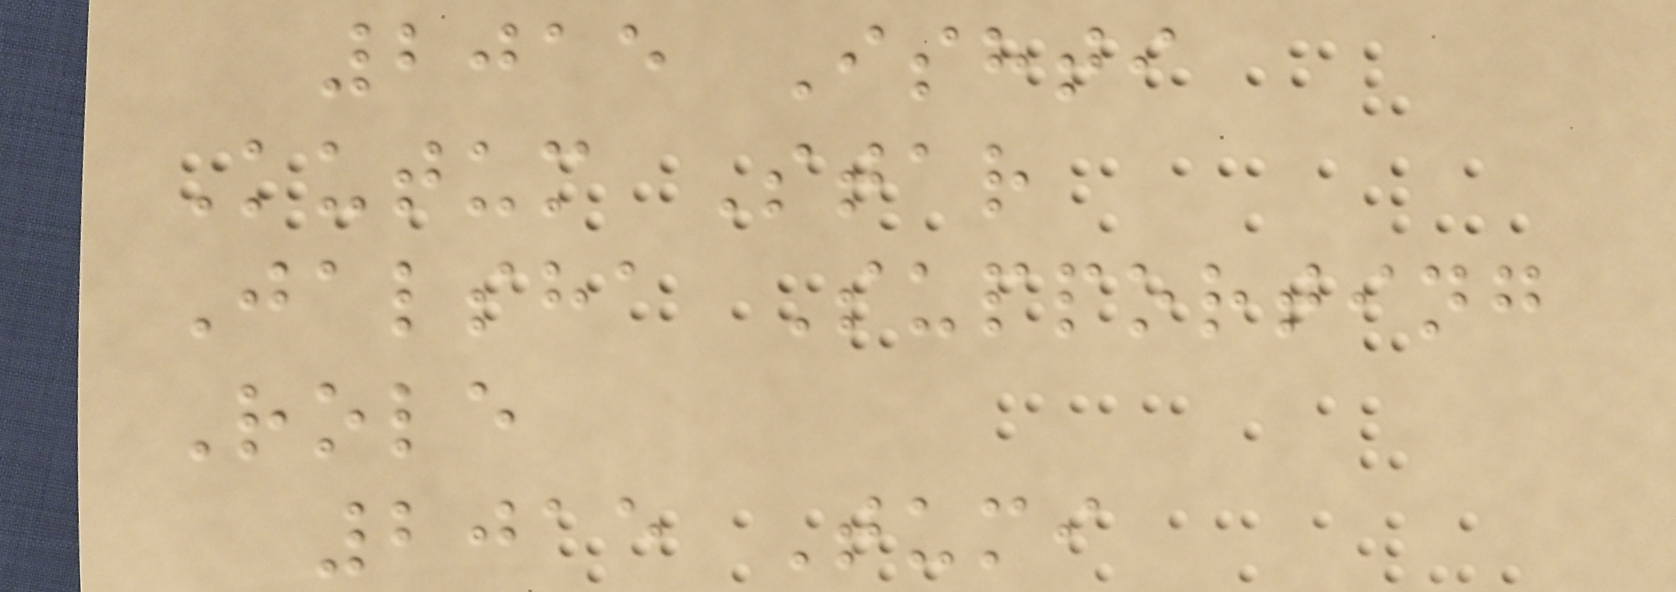2015 Ishti
Kutum Star
Jalsha Supporting
Role
2015 Tumi
